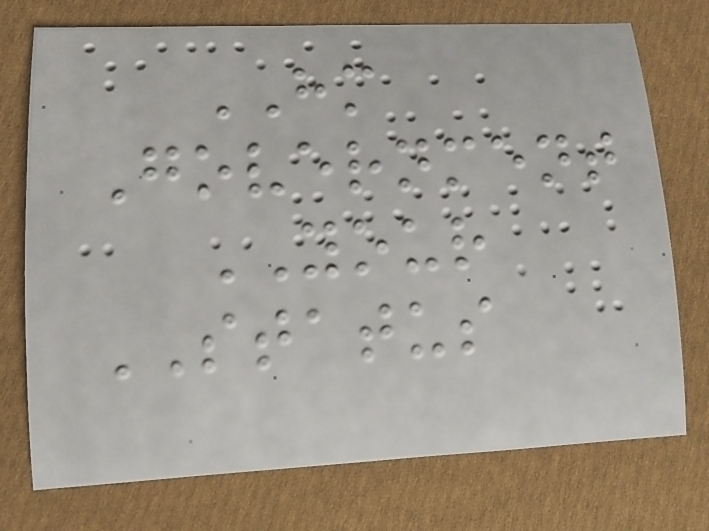HM
Government
YOUR
STATUS
